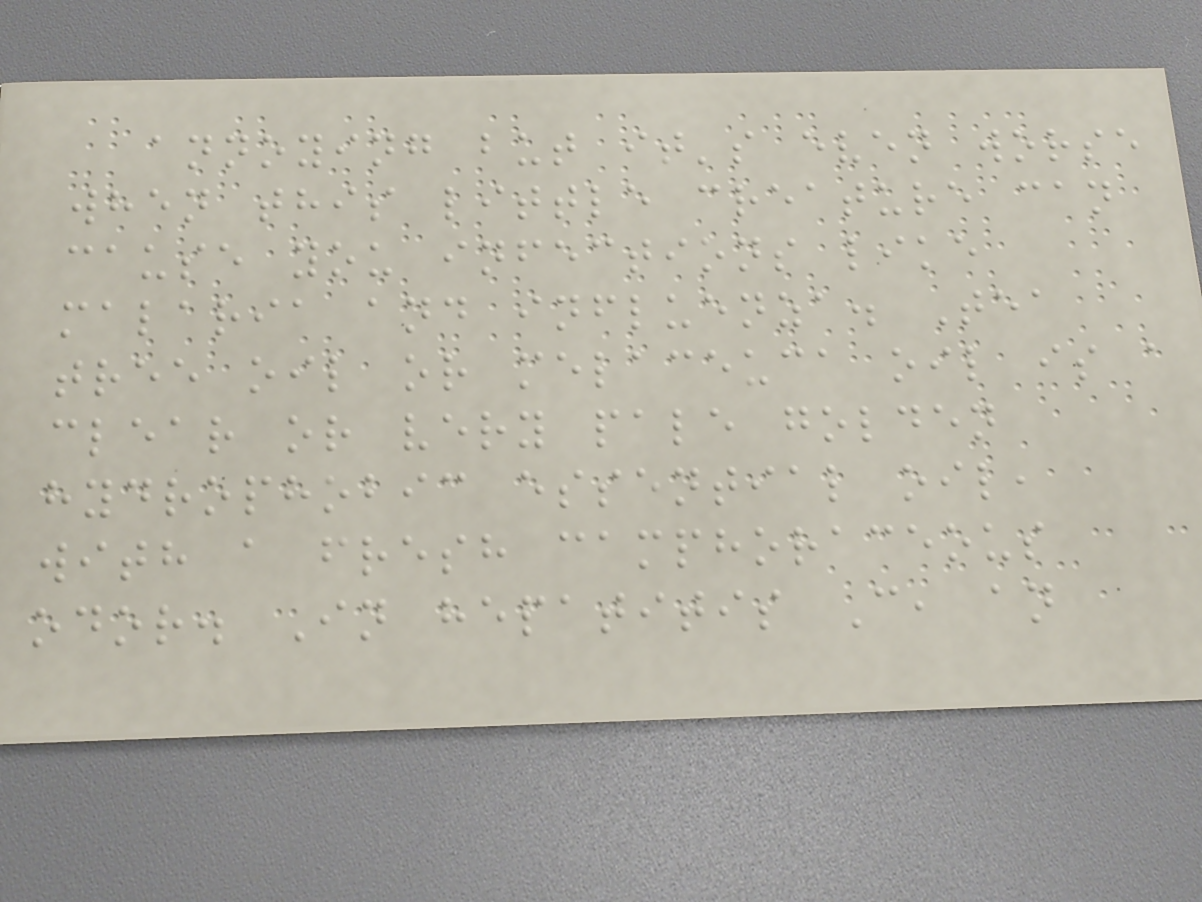annoying but it's even worse
when this little creature can
cause you infections like
malaria and influenza. Tea
tree oil or melaceuca oil is a
clear or very pale golden
hydrophobic essential oil,
with a fresh camphoraceous
odor. In hepatitis C, an
